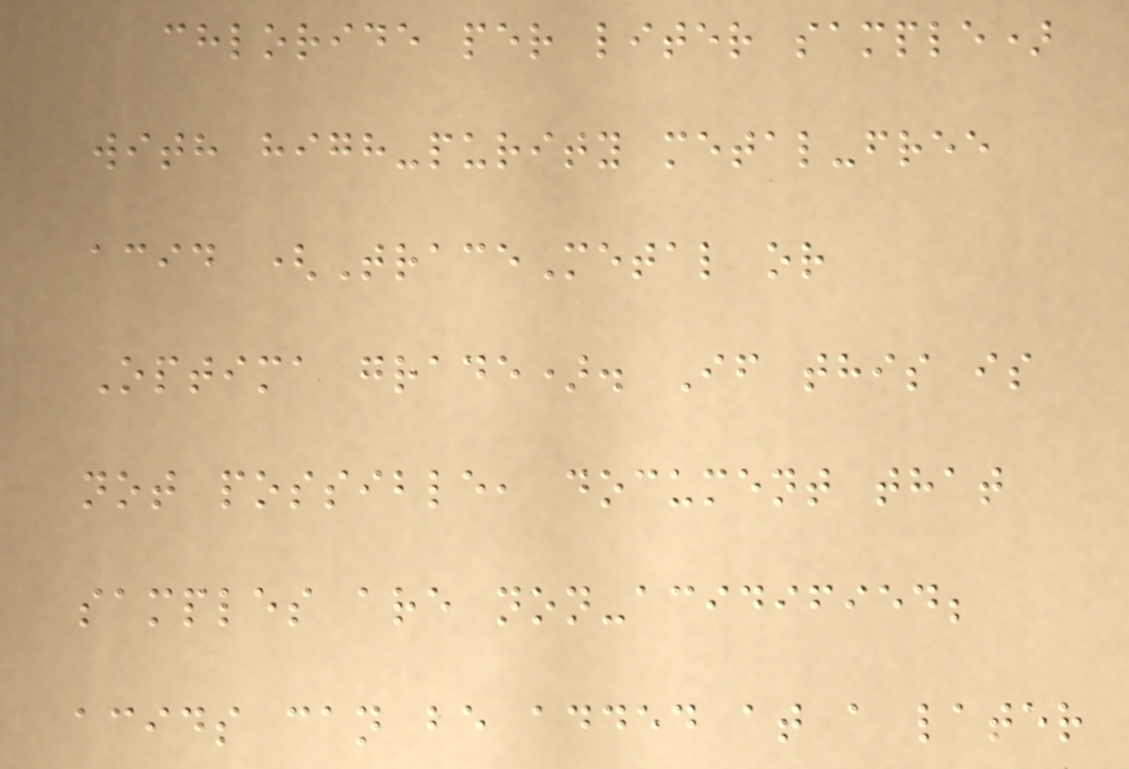chloride per liter sample)
with high-purity metal-free
acid (TraceMetal or
Optima grade). If this is
not possible, document that
samples are non-acidified;
acids can be added at a later
